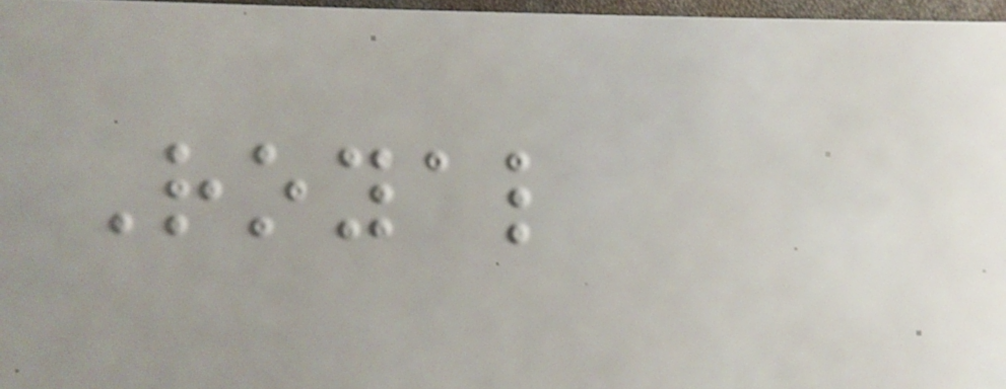Royal
